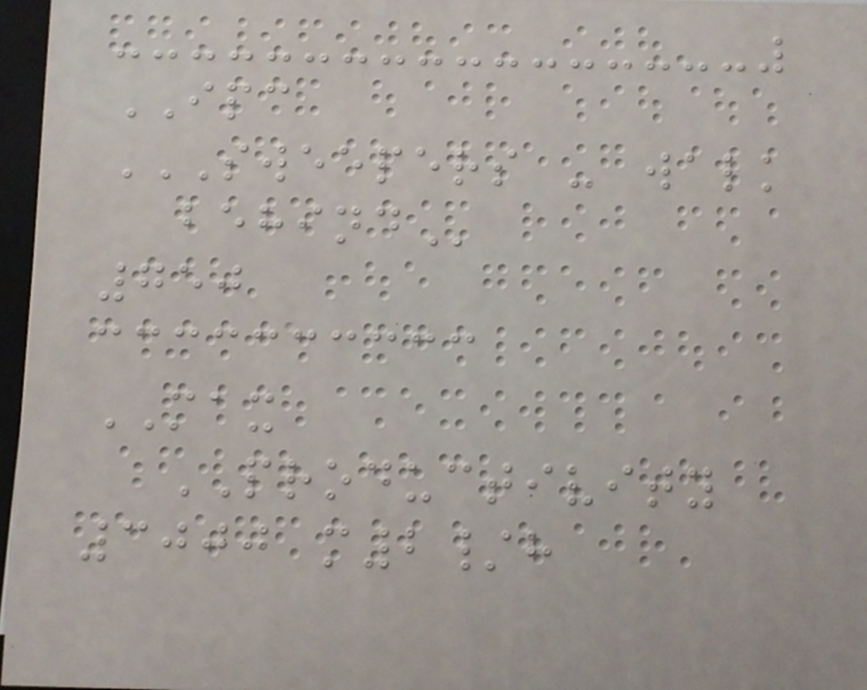IPC
SWEEPERS - WALK
BEHIND
750
MAX
PRODUCTIVITY
3000 m2/h
